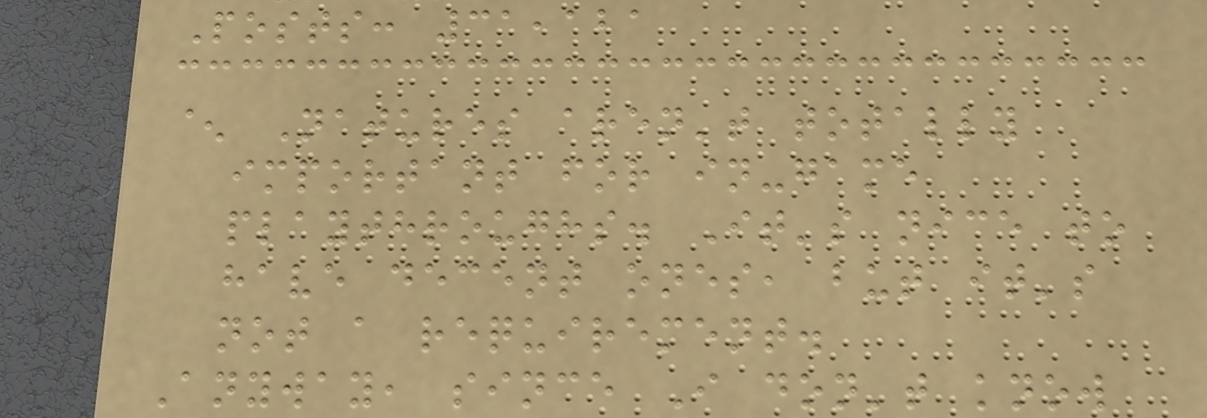Posts: 31,121
^ Natures aren't totally
important for in-game
playthroughs. It's nice to
have decent ones, but it's
not a requirement.
Anyway, since I don't know
